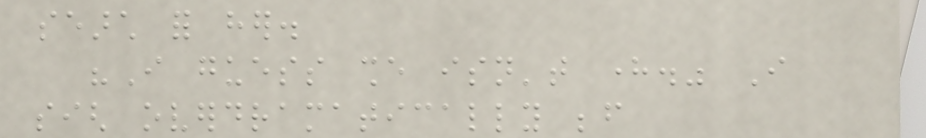search for her.
"I guess she isn't here." I
sigh overdramatically before
